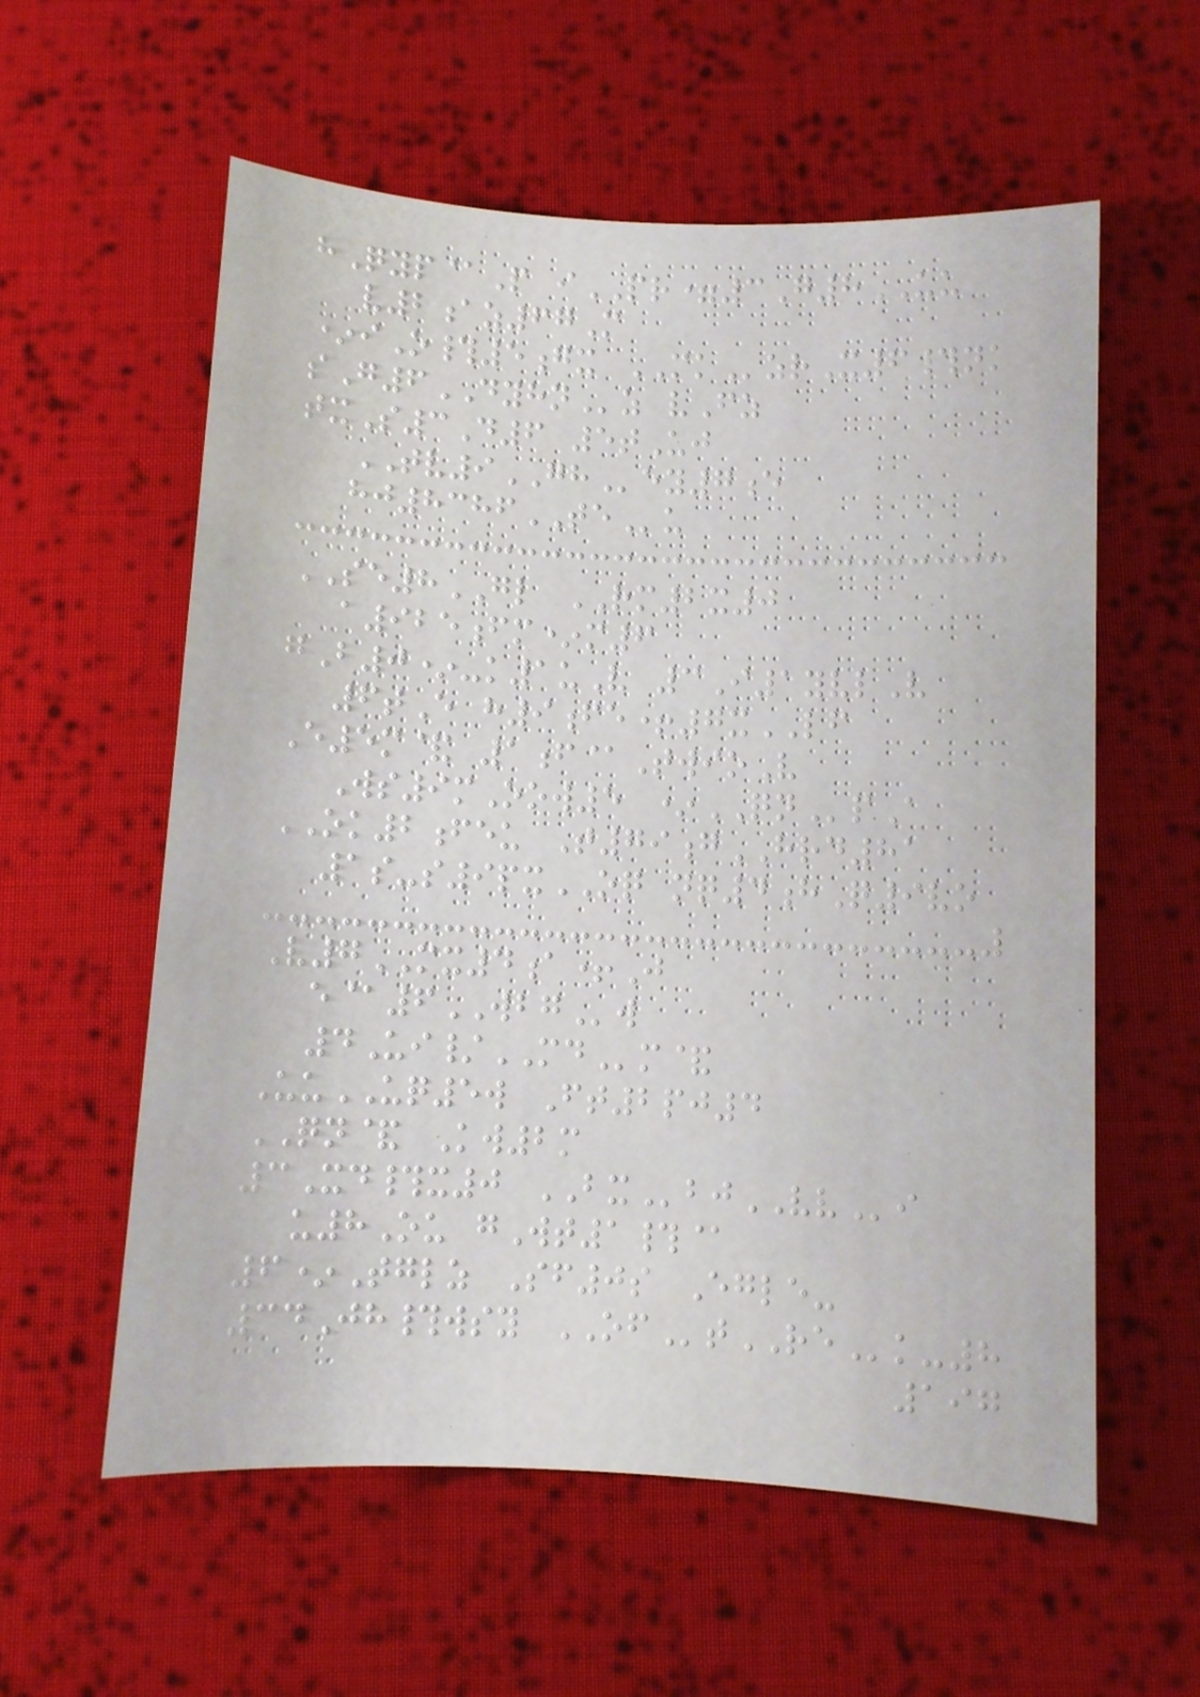hQyp@P iPR=3G8UU
v2az67M
*iO#5gx MKzrX6#nk
sG6DYHNz vFz
txS3D6 5tUj
TV9GHey7e
hj8386TEu
SE8GL RM2x0
a925fm*m6
gB0*-k1uV 3I1yvlV
6tE h9fe+7xLF
E5m& 1f@TwioV
Ws9mOow5 *QNpA
OK2feu T79gHRD81
1s-s9pxOQ nq4hQ9vo
V7MX4a+J
e@6WBGw
4Ui/MDm&
UuUQ5w Ft2pj4
QN& Kw2m
3Xd#x0 BXbjVVi
u8Ou gWt1#@
6*Tglz Sf0s Egle-
34Jh#wsy OFtREk-8
197
